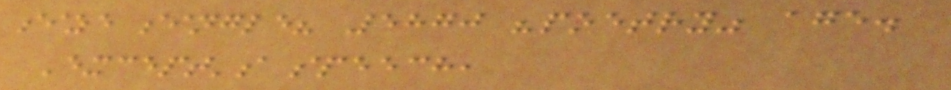size single? 5870 "poetry" age.
Except's speech,
